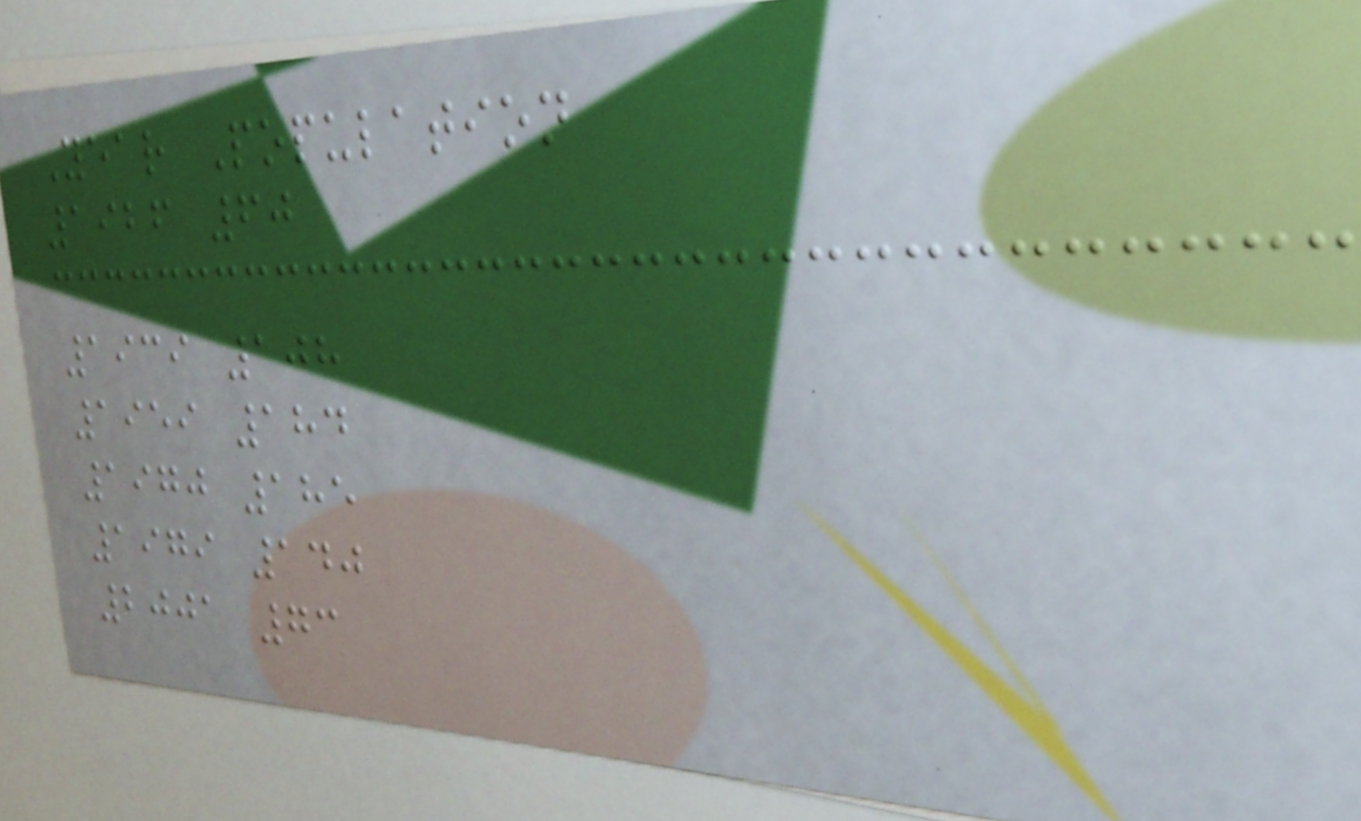Year Population
1926 60
1939 108
1959 184
1970 185
1979 140
2001 73
